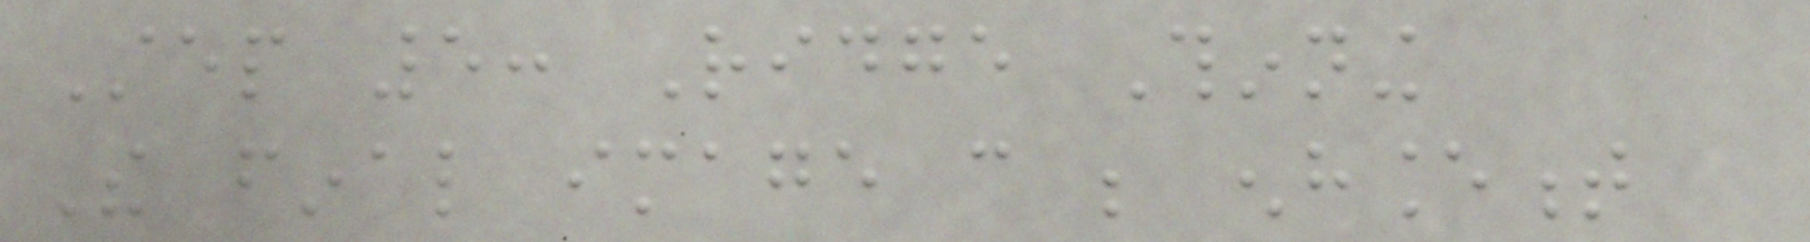Step 5: Ridge Thinning
The final image can be enhancement
